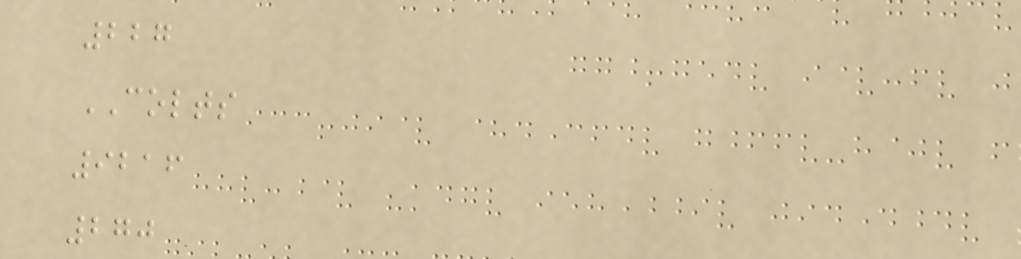227
COLTS
9216
270
